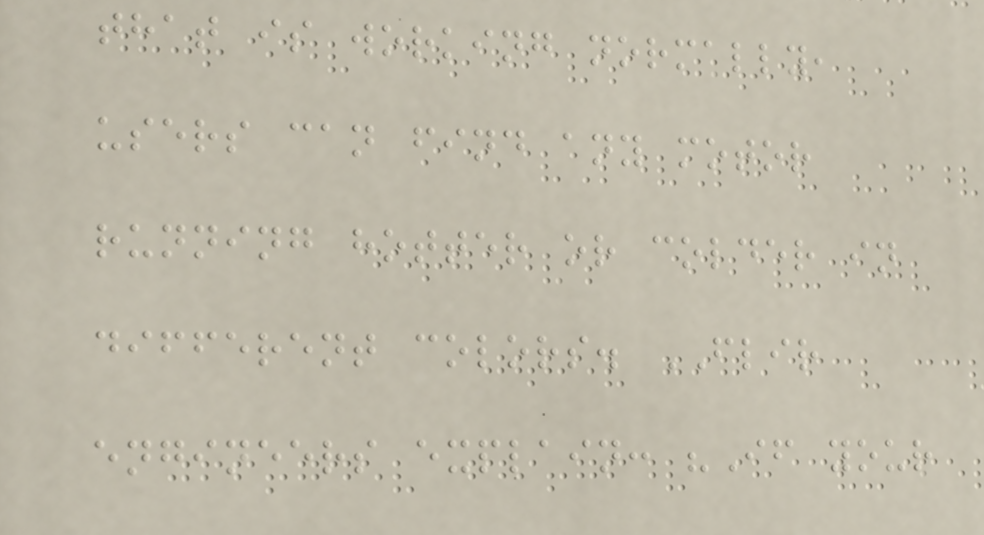that is working normally,
users can find any motor
running hotter or colder in
different colors. FLIR
engineers explain: "If your
